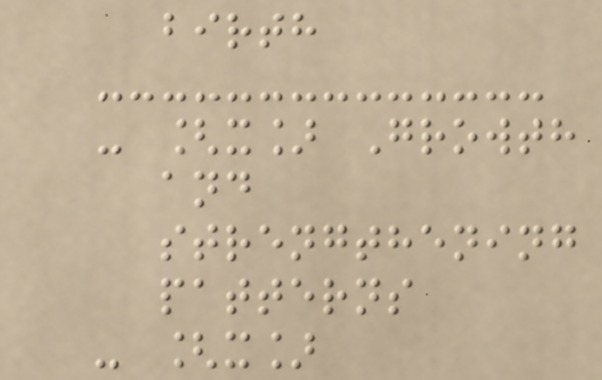birth
- [x] Growth
and
strengthening
patterns
- [x]
